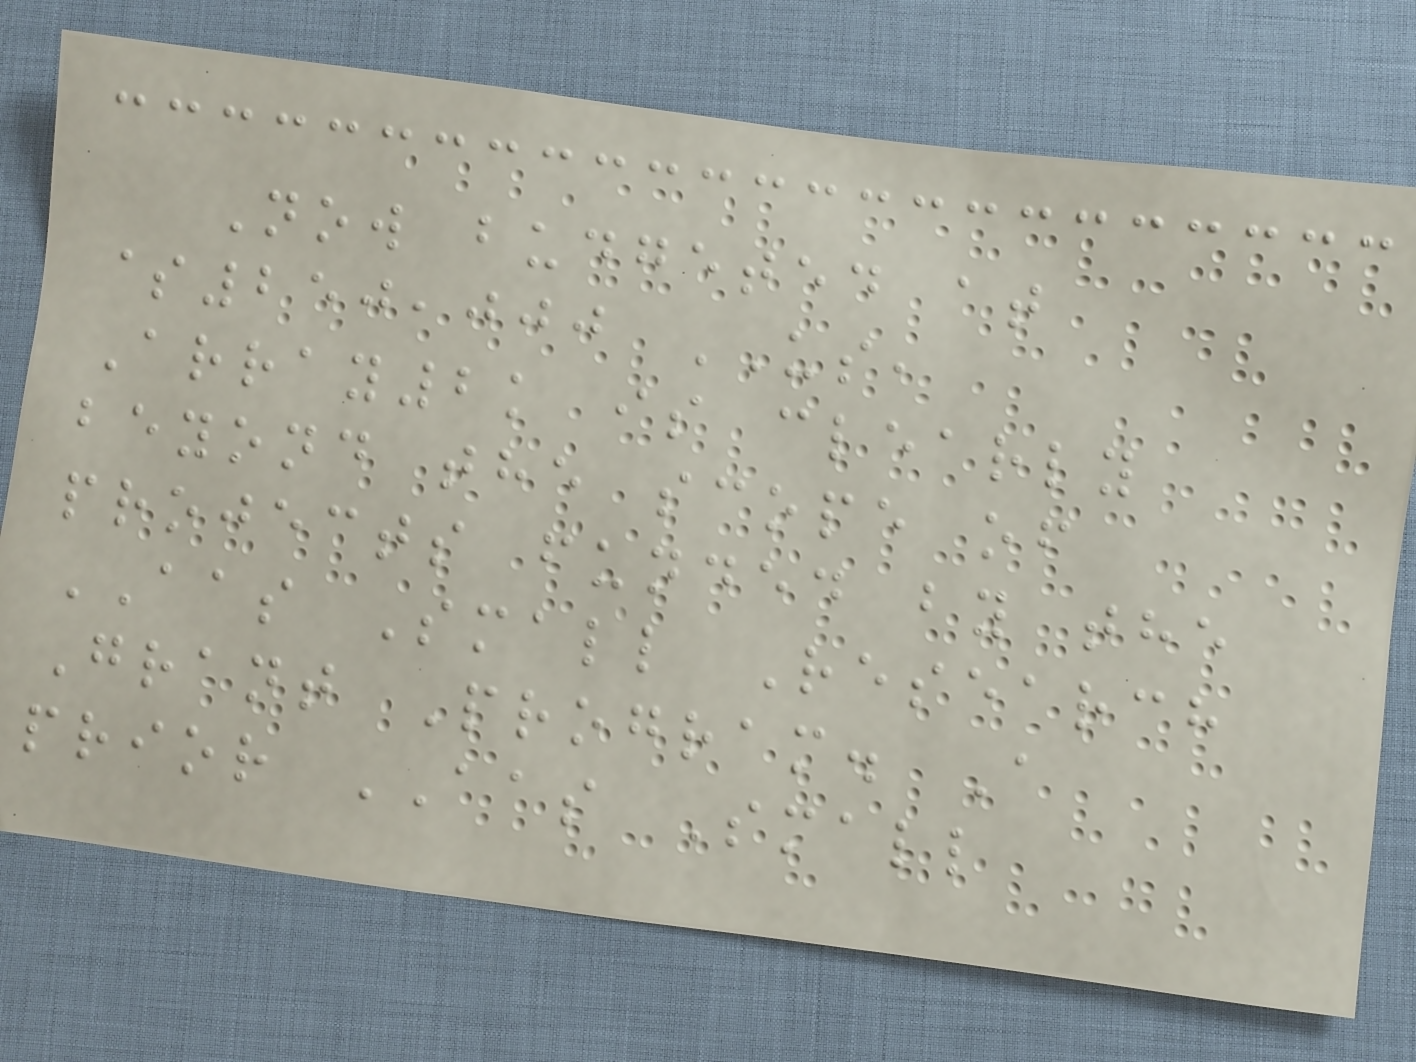Now budgeted at
$250,000 US,
Array2k is clearly
beyond the scope of
projects funded by the
AAS Small Research
Grant Program. A
prior AAS Small
